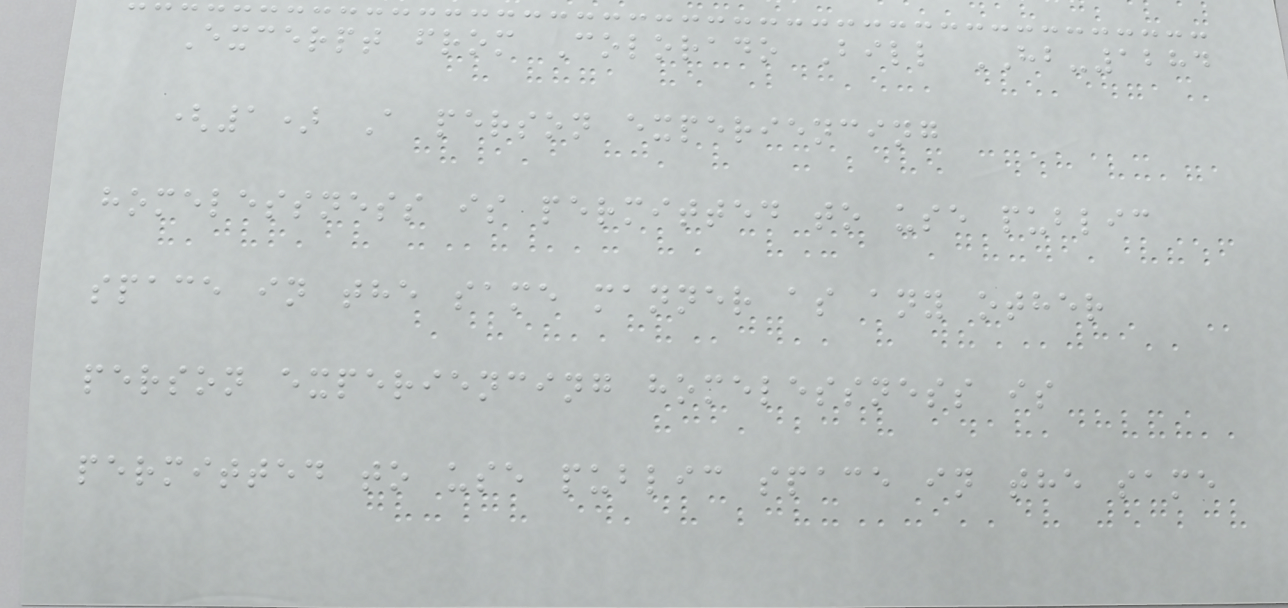Excerpt from Colorado Bill HB-1284
(1) A person experiencing
homelessness is permitted to use public
space in the same manner as any other
person experiencing homelessness is
permitted to use public space in the same
